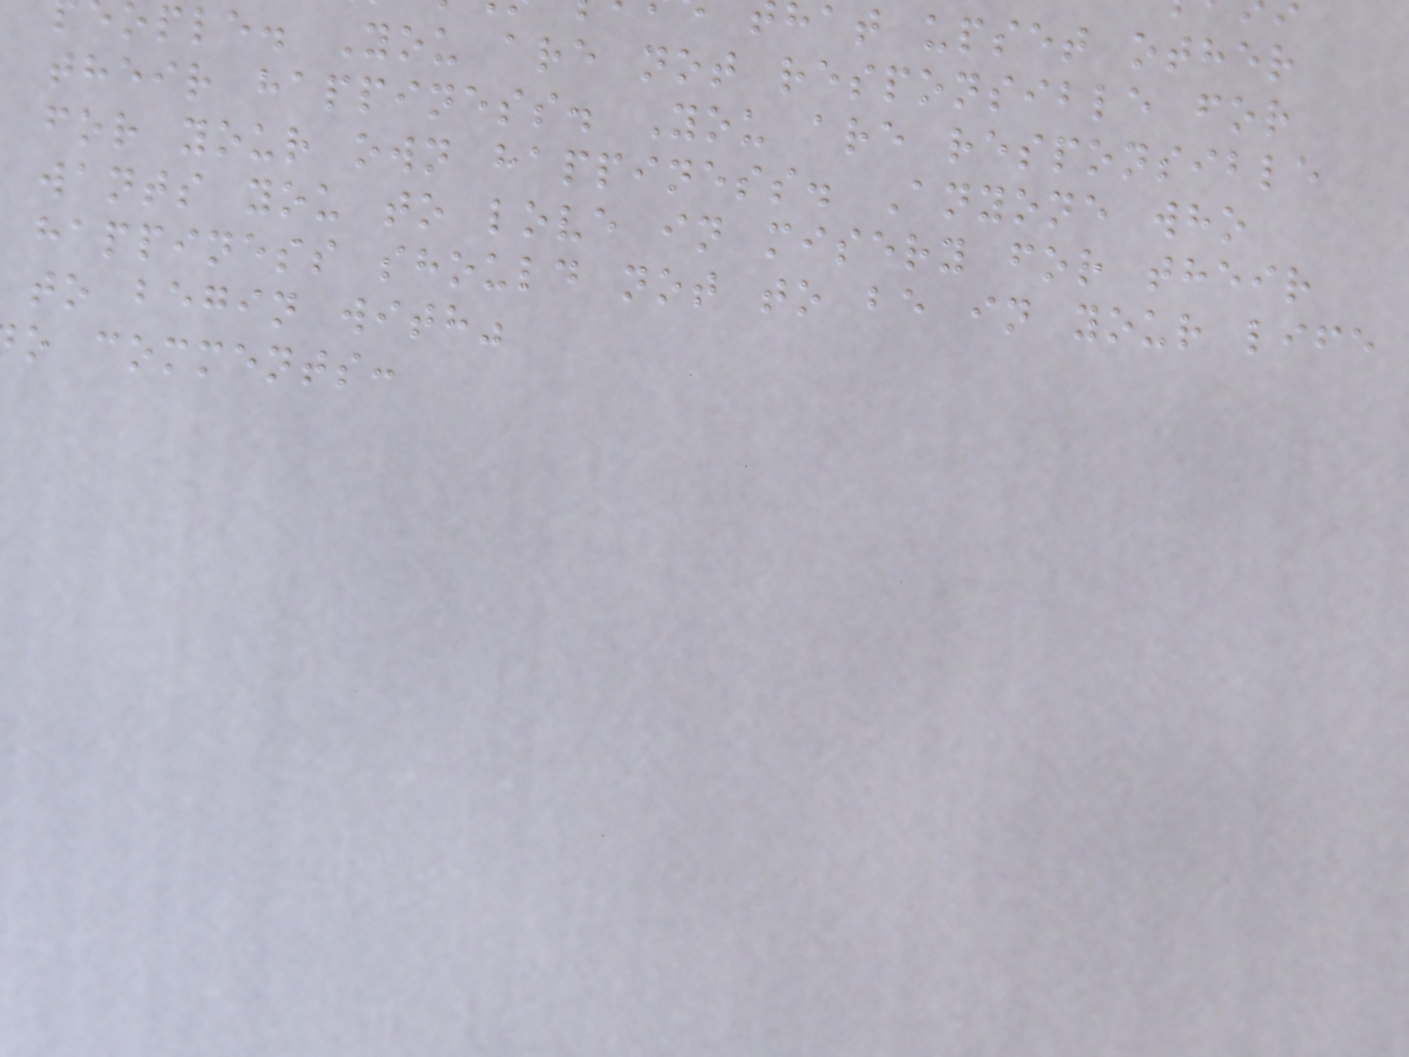hat upset other
ople. You are not responsible for
their happiness. You are responsible
for your own happiness. Anyone who
wants you to love in misery for their
happiness should not to be in your life
to begin with"
o comments:
